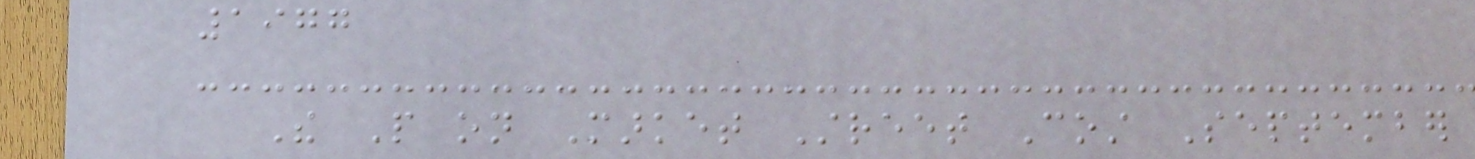1977
The People on Market Street Cost September
